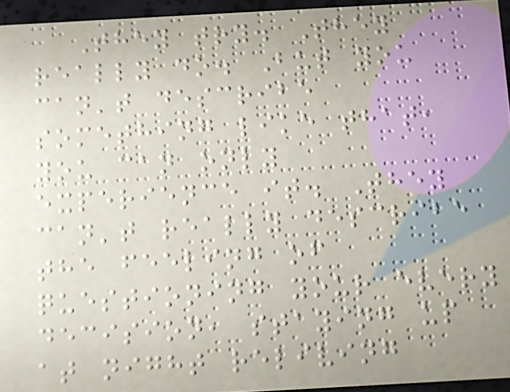They try. They
really do. But you
can't describe
something like that,
you can only
experience it. They
can't really describe
the feeling of
questioning your every
decision, staying up
at night reliving
